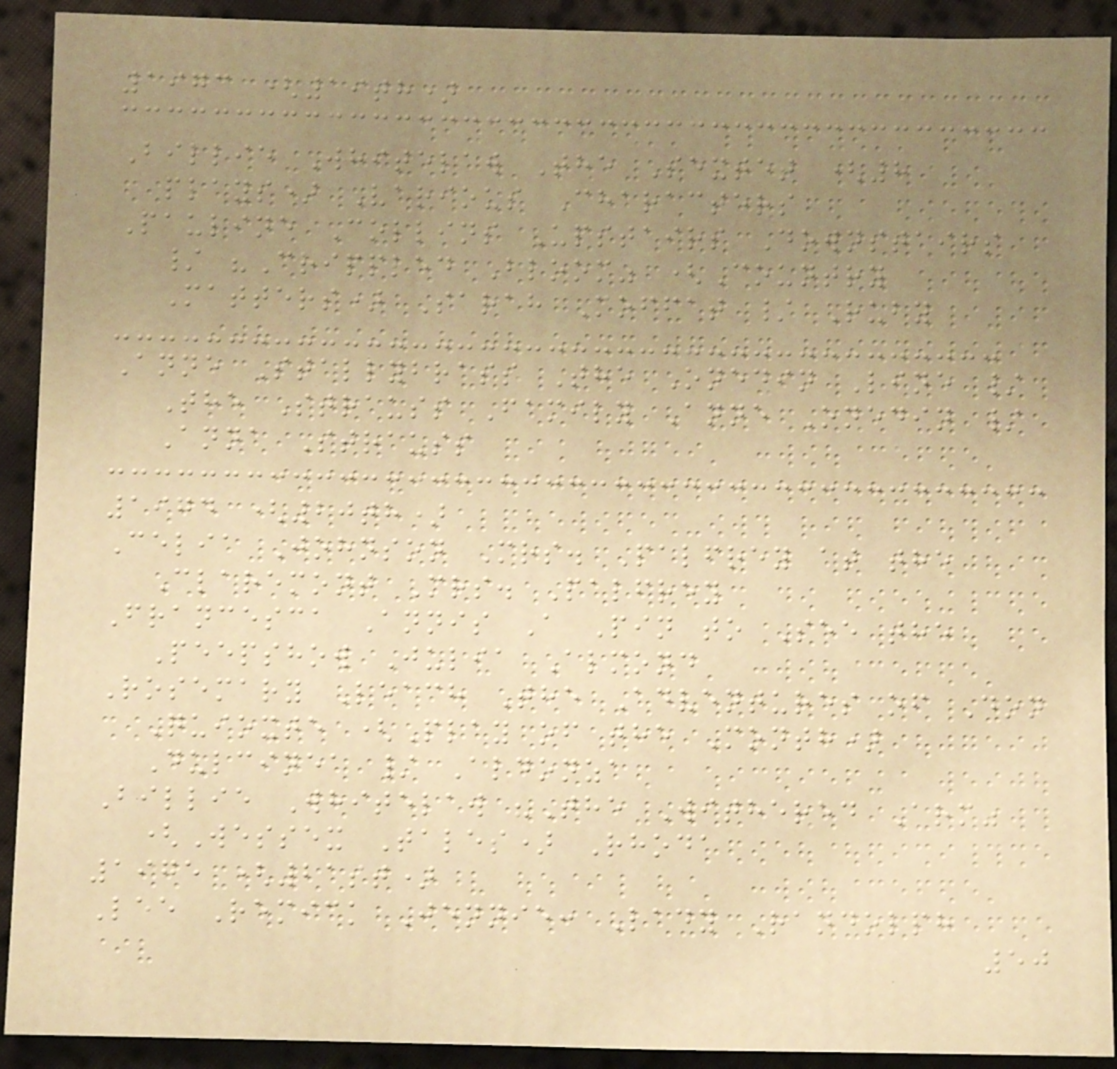1973 (19th)
Billie Whitelaw The Sextet (8
plays) Various Characters
Pauline Collins Upstairs Downstairs
/ "Crippled Bloom" (Country
Matters) Sarah Moffat / Ruby
Anne Stallybrass The Onedin Line /
The Strauss Family Anne Onedin /
Anna Strauss
1974 (20th)
Celia Johnson Mrs. Palfrey at the
Claremont Mrs. Palfrey
Francesca Annis A Pin to See the
Peepshow Julia Almond
Rosemary Leach The Adventures of Don
Quioxte (Play of the Month)
Dulcinea / Aldonza
Billie Whitelaw "The Withered Arm"
(Wessex Tales) Rhoda
1975 (21st)
Lee Remick Jennie: Lady Randolph
50
